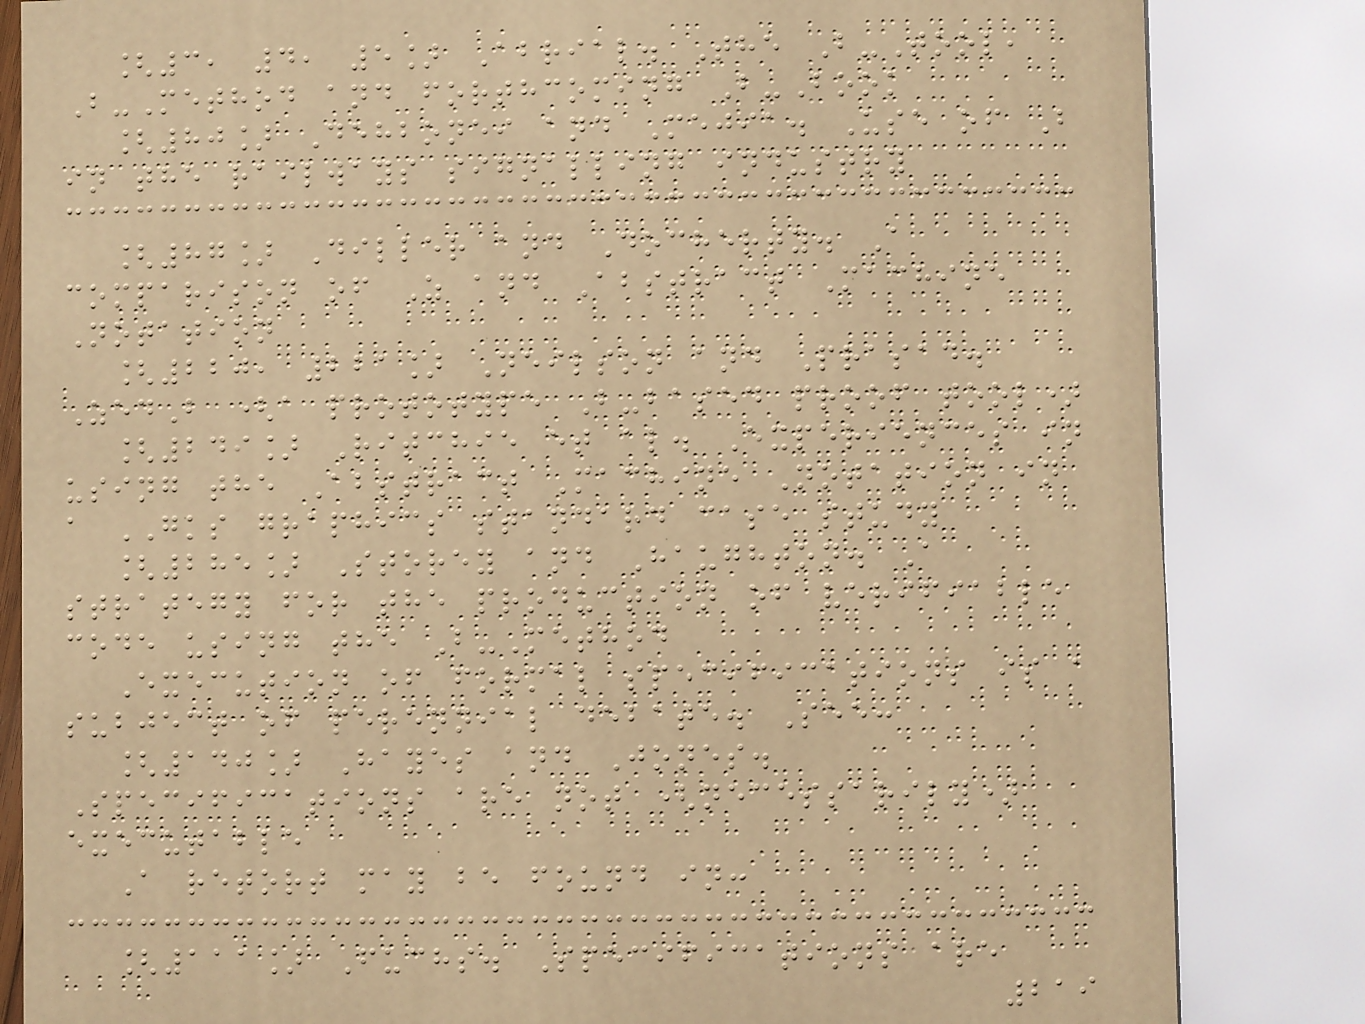[3, 4, 5] Abrial. The B-Tool,
B-Method and forthcoming B-Book
[80] Dehbonei and Mejia. Use of B
in the railways signalling industry
[87] Diller and Docherty. A
comparison of Z and Abstract Machine
Notation
[220, 221] Neilson and Prasad.
ZedB (a prototype B-based proof tool)
[249] Ritchie et al. Experiences in
using the Abstract Machine Notation in
a GKS graphics standard case study
[285] Storey and Haughton. A
strategy for the production of verifiable
code using the B-Method
Execution of formal specifications is a
subject of perennial debate. See:
[140] Hayes and Jones.
Specifications are not (necessarily)
executable
A retort may be found in:
[111] Fuchs. Specifications are
219
